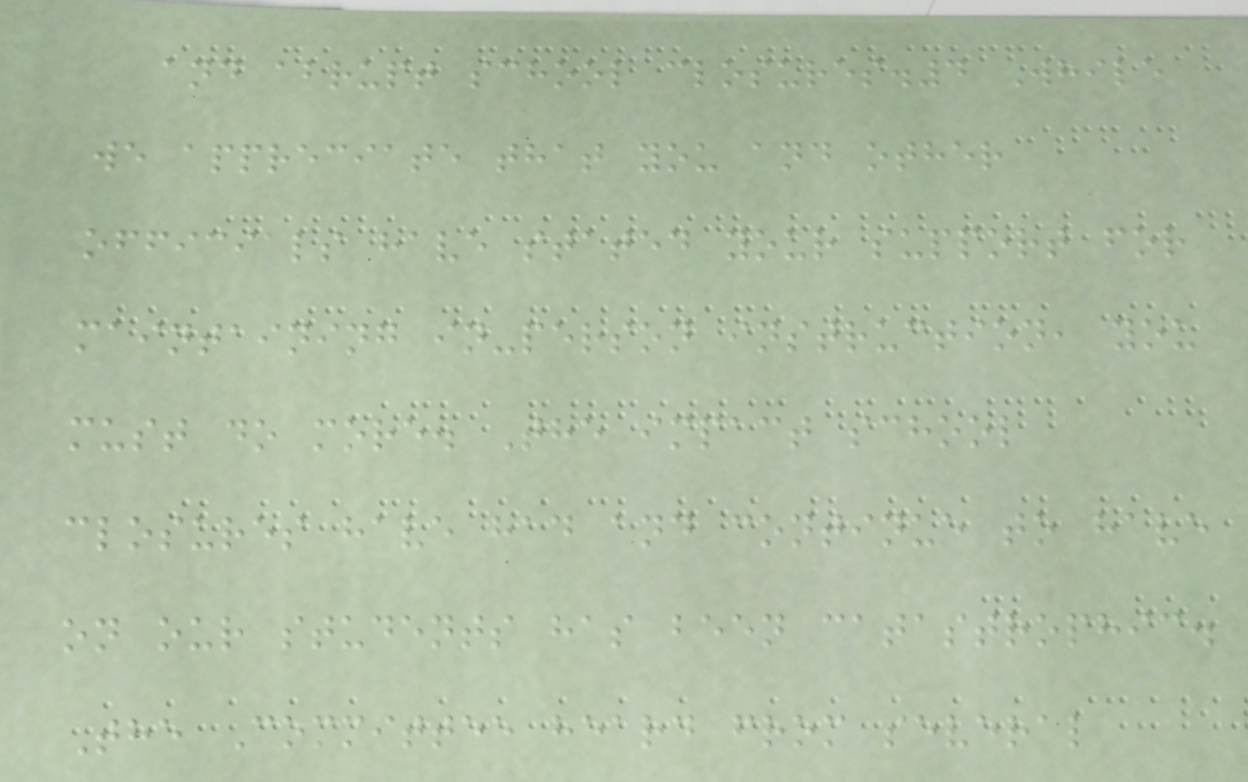and abrupt school closures.4 While
we appreciate that you and other
officials have stated your support for
maintaining in-person instruction, you
must do more. The impact school
closures have had and continue to have
on our students has been catastrophic.
The Committee heard from several
